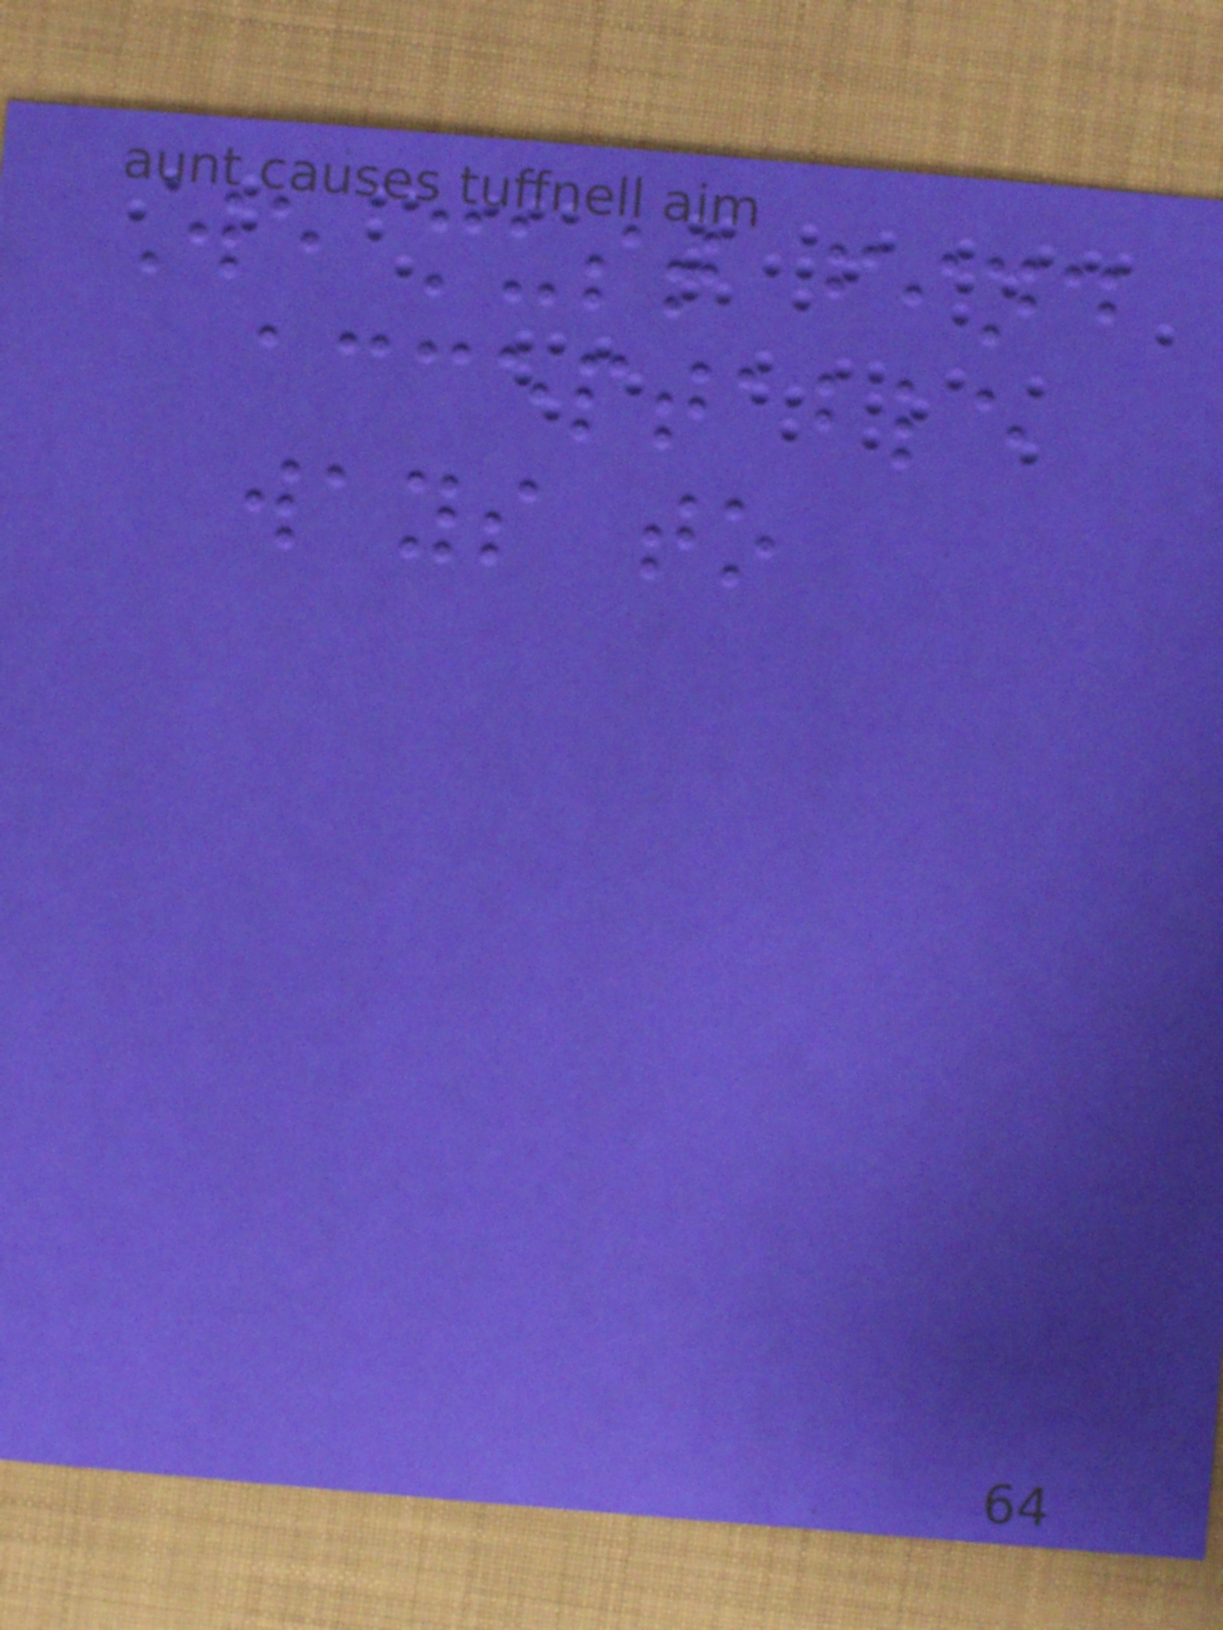We must find
acceptable
ways to
